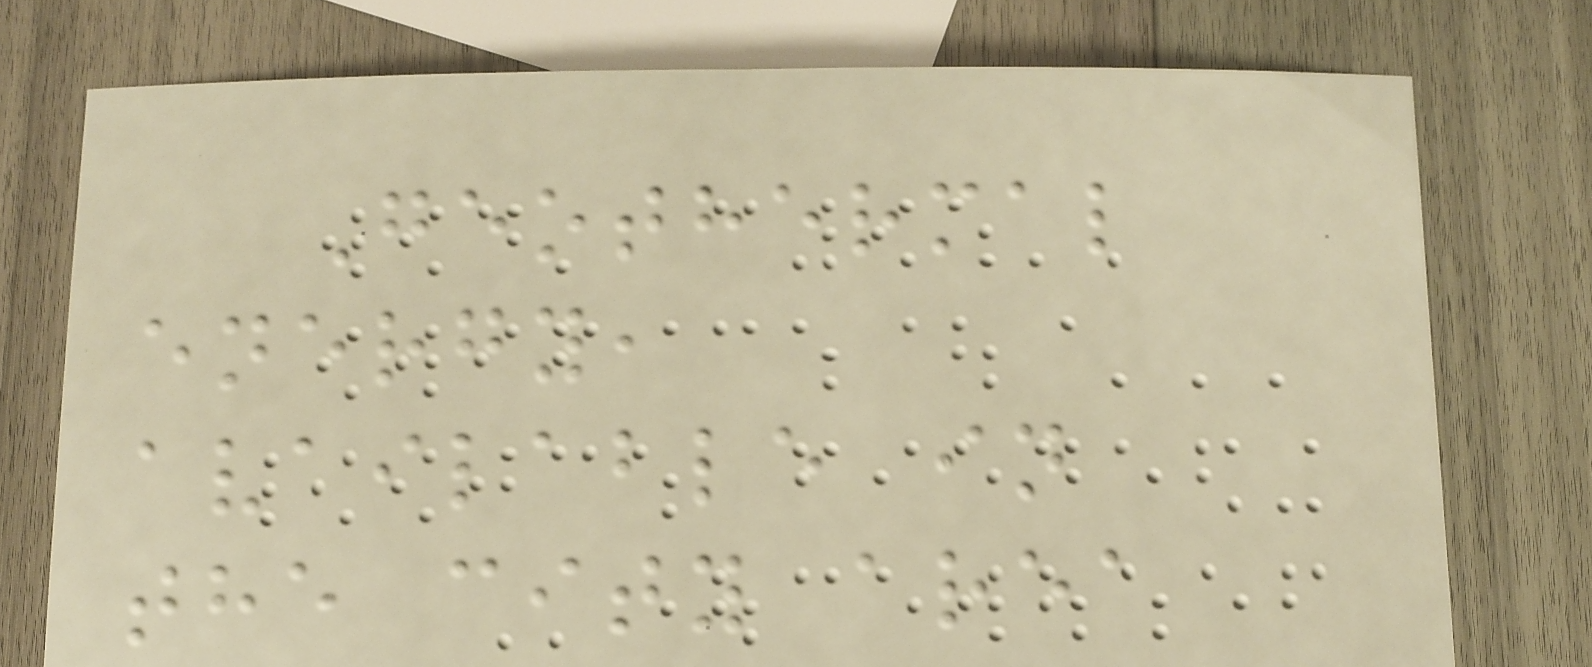Geothermal
energy,
available in
the city area
